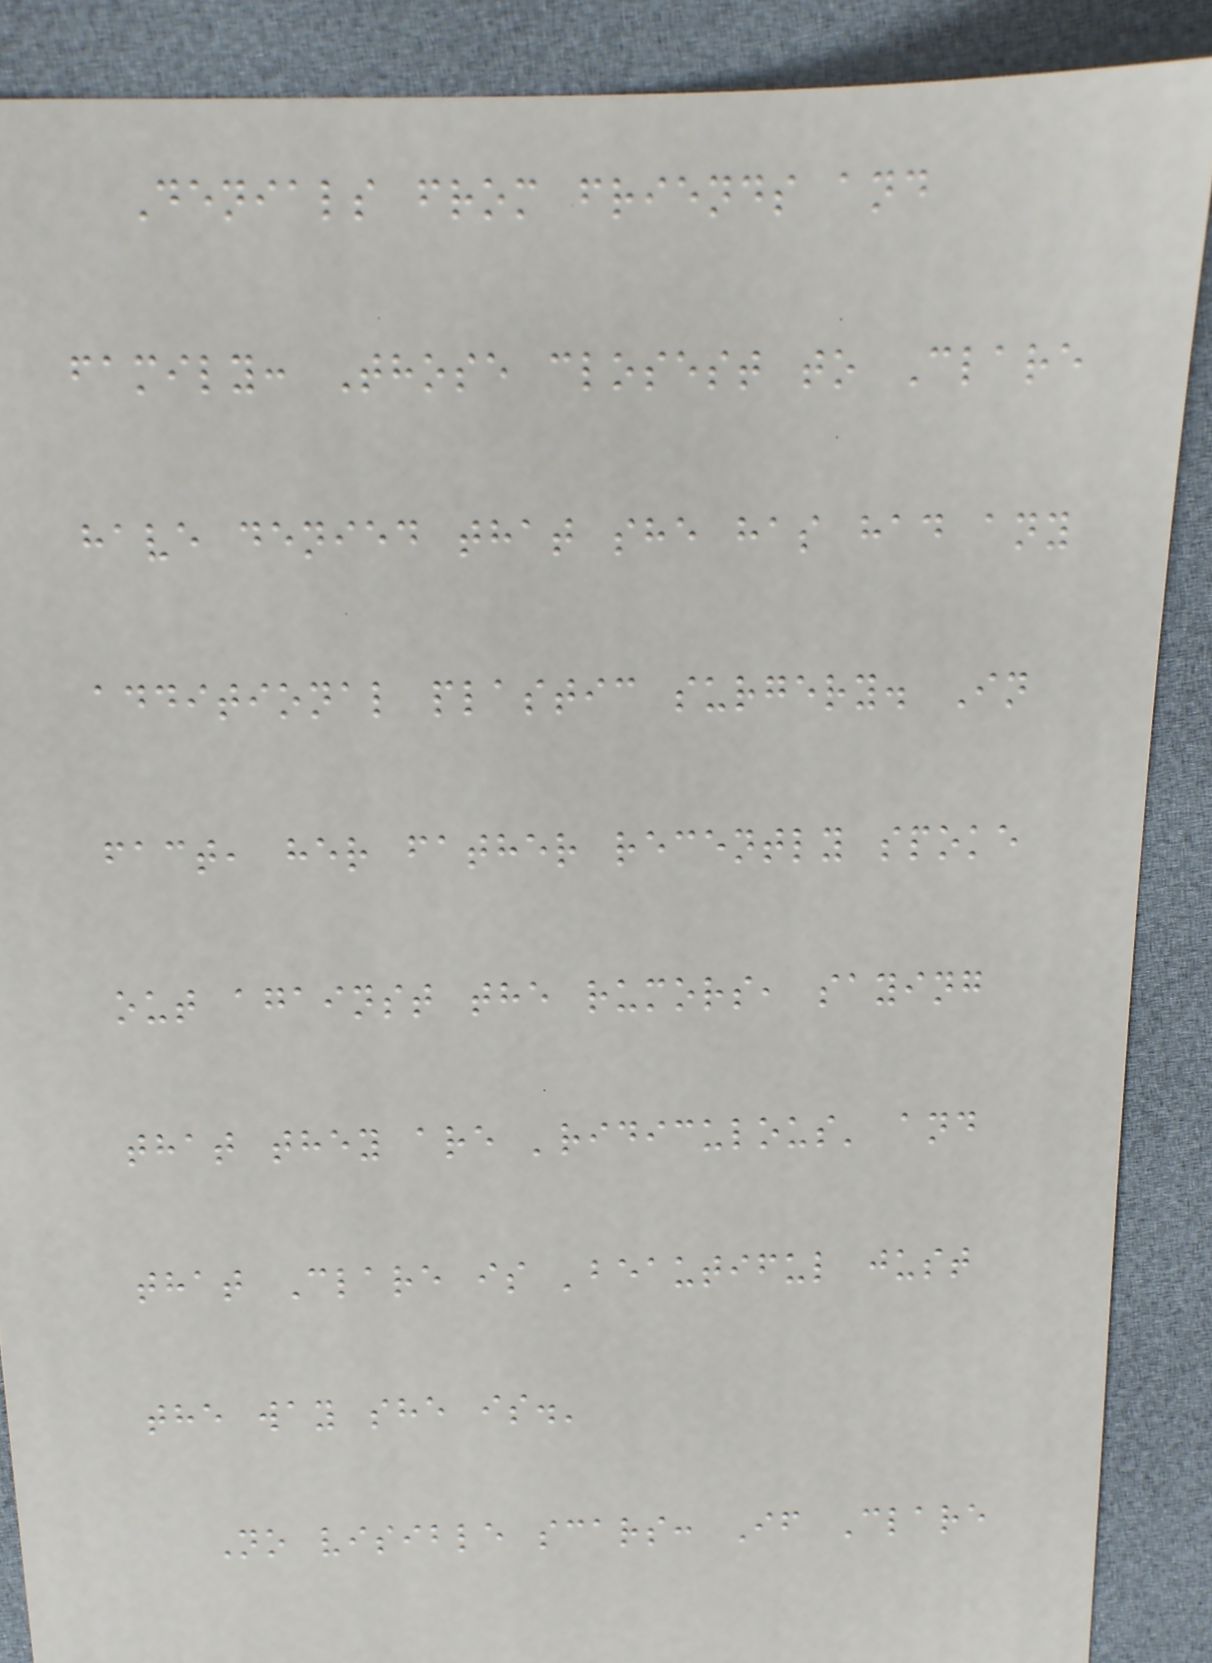Denials from friends and
family: Those closest to Clare
have denied that she has had any
additional plastic surgery. In
fact, her father recently spoke
out against the rumors, saying
that they are 'ridiculous' and
that Clare is 'beautiful just
the way she is.'
No visible scars: If Clare
